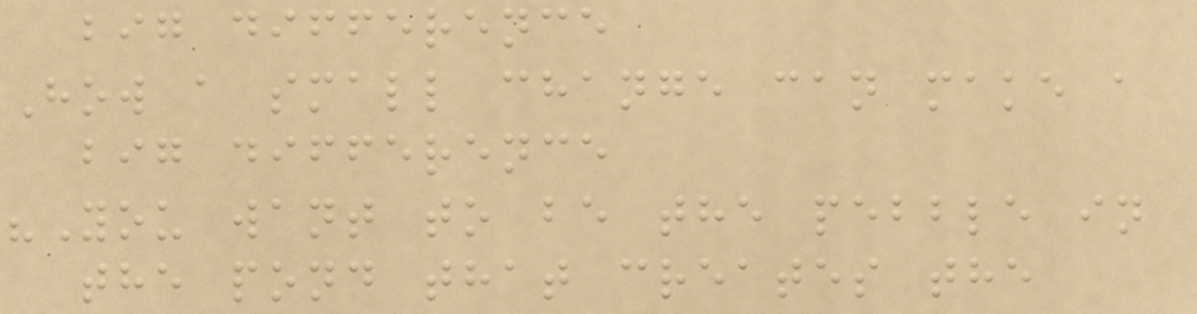big difference
How a small change can make a
big difference
"You want to be the pebble in
the pond that creates the
